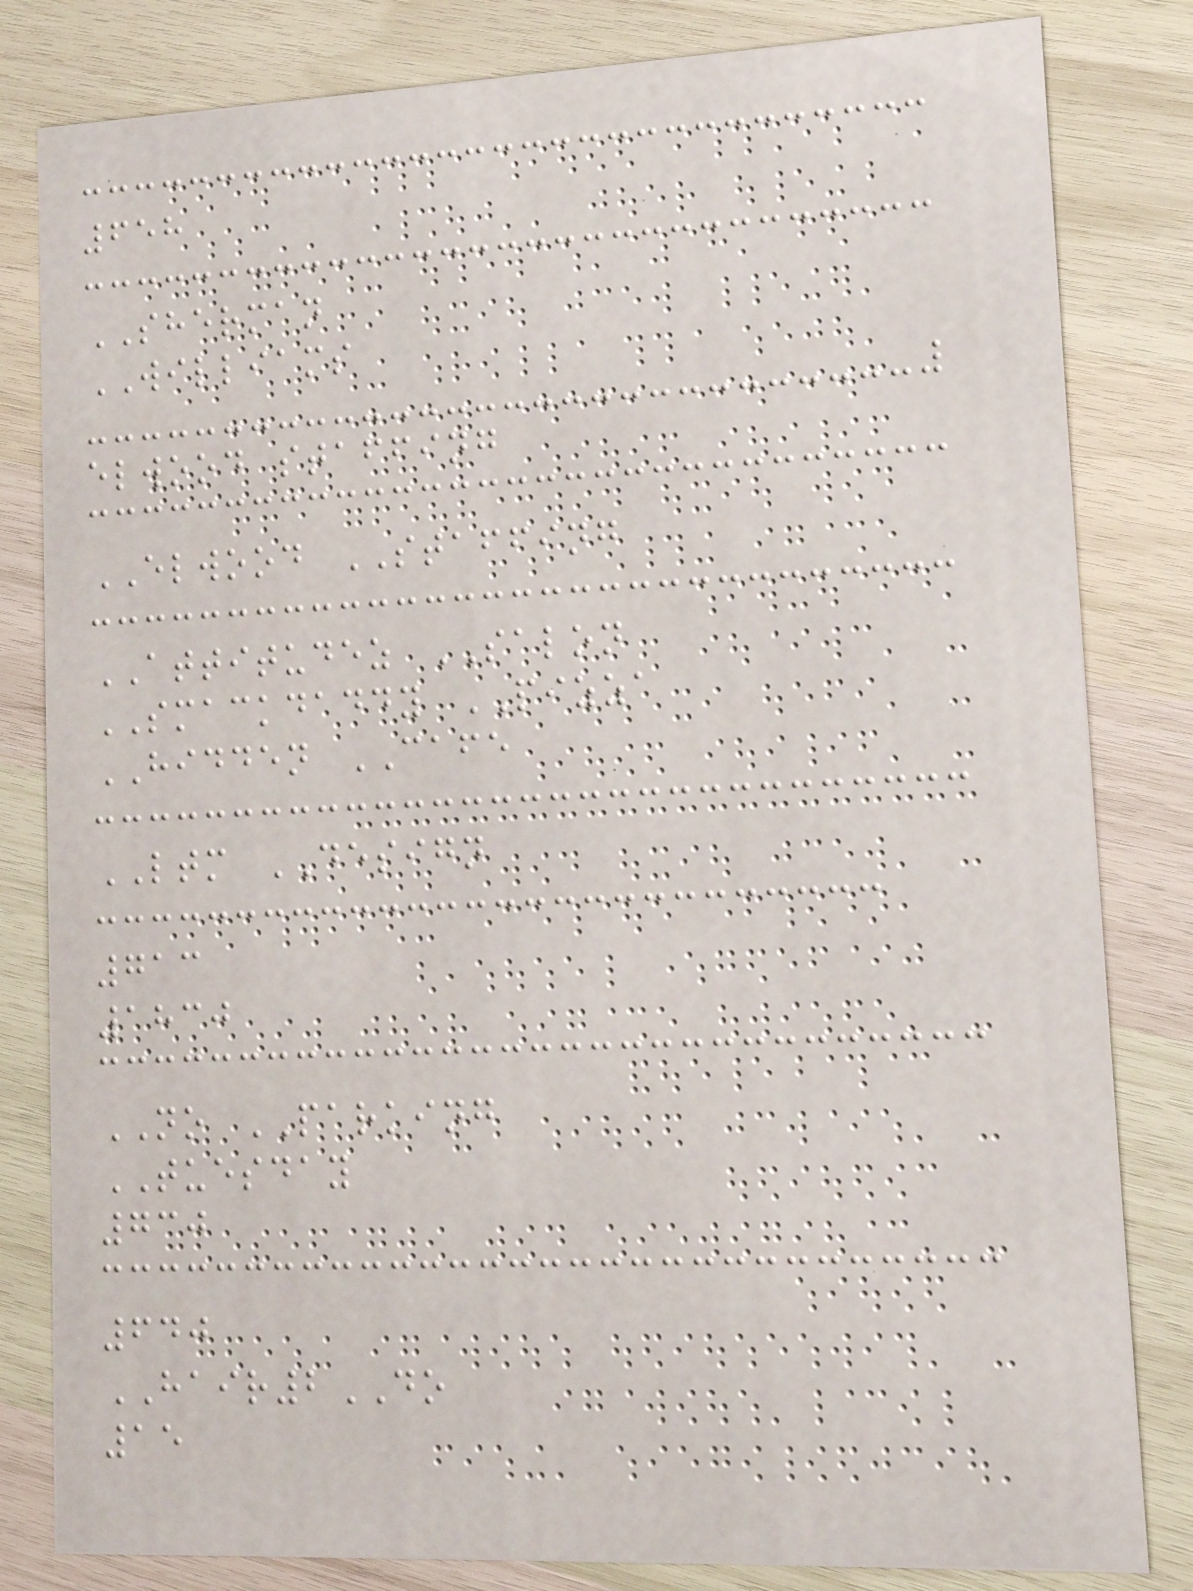658
SHERMAN
WILLIAMS
elwood staffing
ELWOOD STAFFING
ATTITUDEZ SALON
SMACKDADDY PIZZA
HIDDEN CAFE
LTM DESIGN
713
1830
NO PARKING
TUESDAY
730
640
HAIR2DO
15
